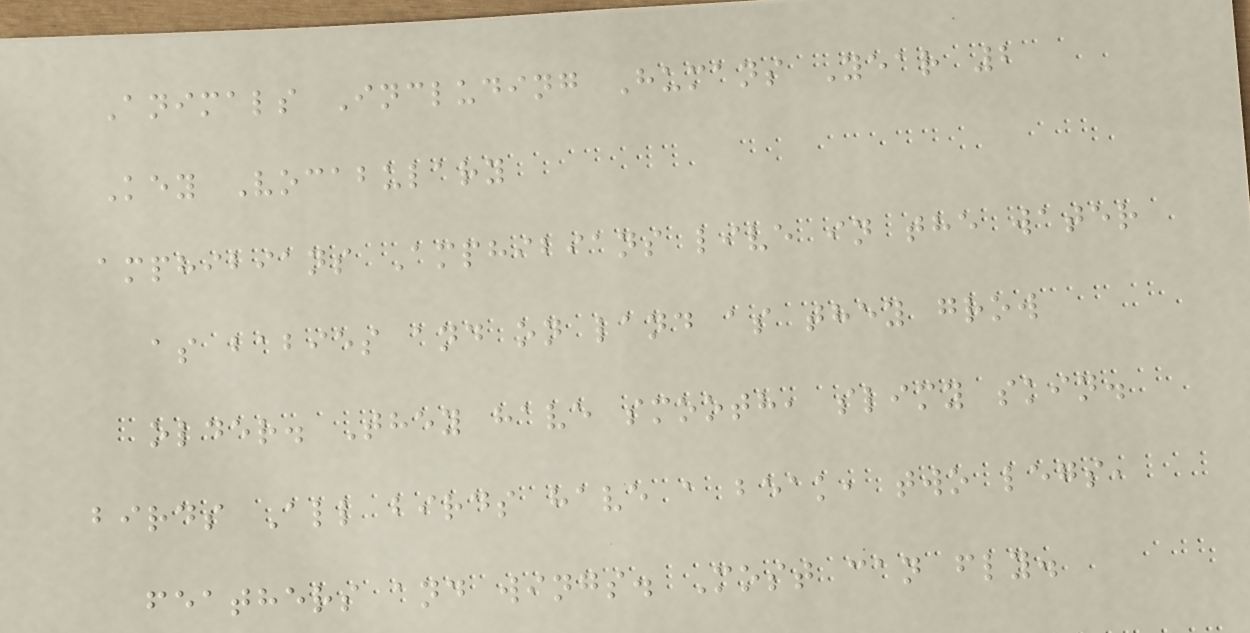Animals Including Humans Year 2
Key Vocabulary
amphibians Amphibians live in the water
as babies and on land as they grow
older. They have smooth, slimy skin.
birds All birds have a beak, two legs,
feathers and wings. Most can fly.
